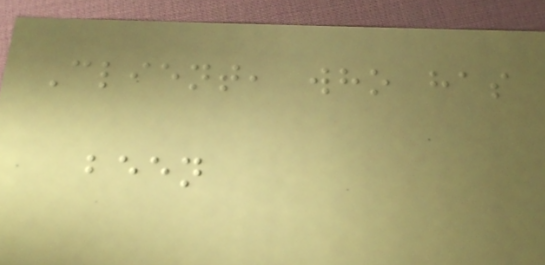Client, who has
been
